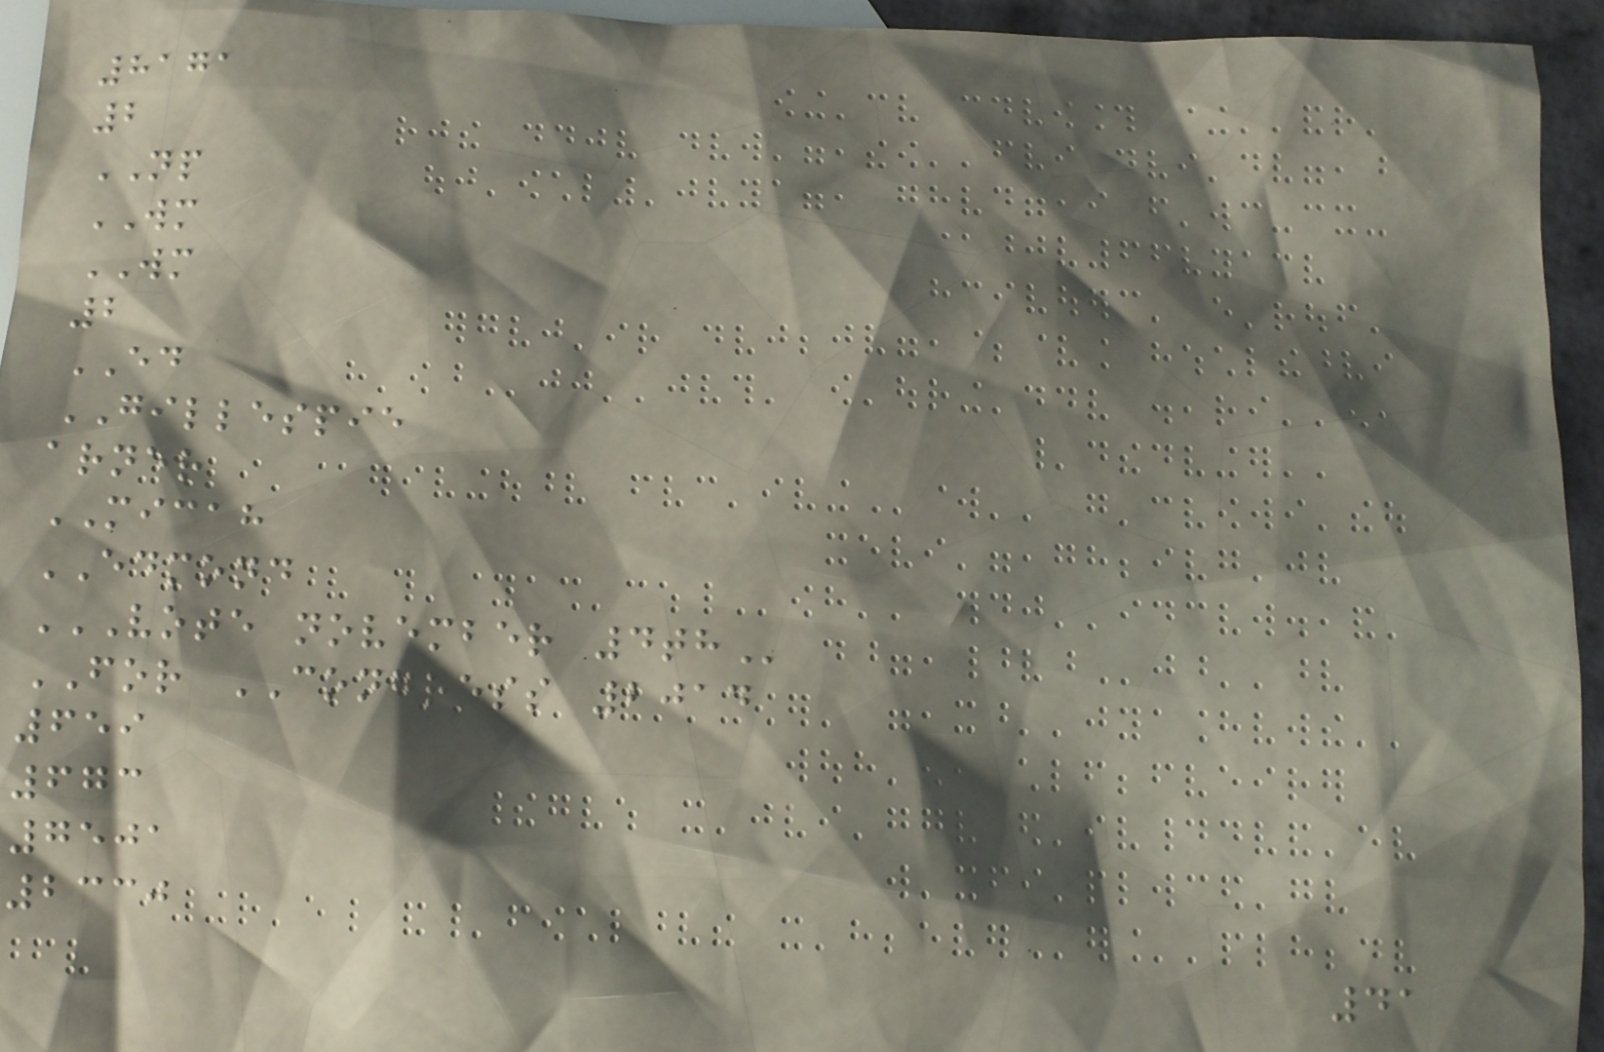8171
2
NP
WM
WM
2
ED
GILLESPIE
arner
MICAH
EDMOND
VOTE NOVEMBER 4TH
FOR CONGRESS 2014
659
673
7501
2330
41
